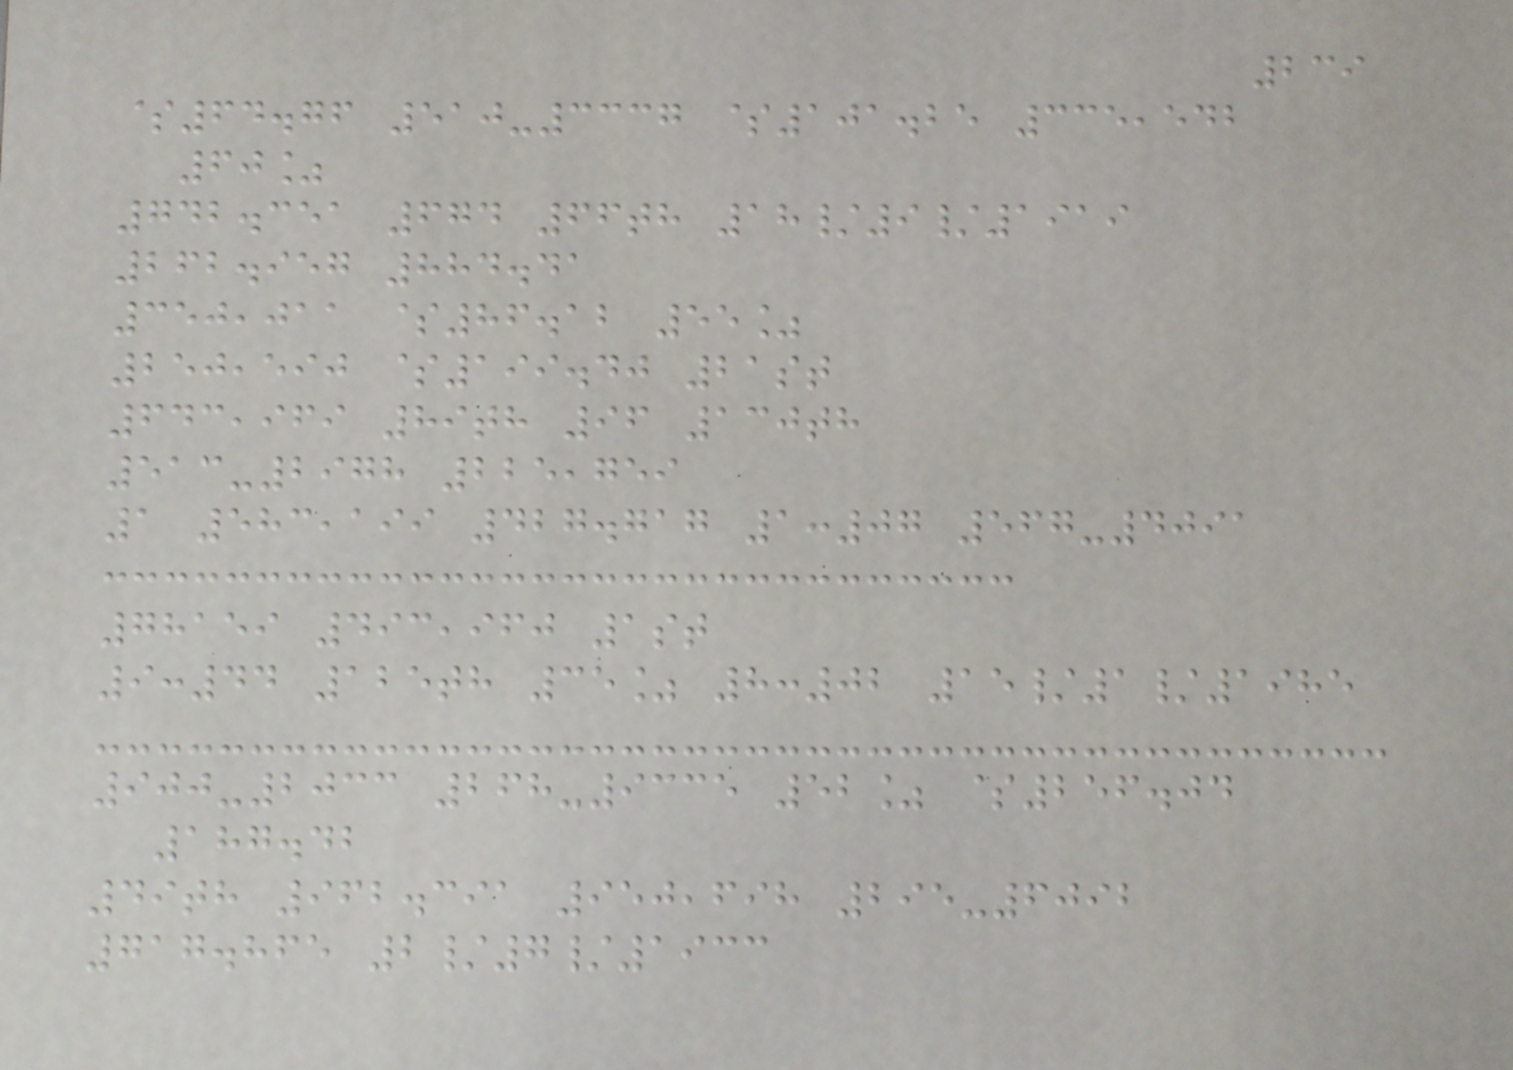239
$64.76 510-3337 $101.25 335,542
60%
742.351 674 66th 18/9/1919
262.957 884.41
350,011 $86.12 55%
250,590 $199.40 21st
643,969 89th 96 130th
513-2978 225,759
1 583,199 427.717 1:07 567-4091
78159 493,960 1st
9:44 125th 35% 8:02 15/1/1985
900-2033 268-9335 52% $256.04
187.42
49th 962.391 950,698 295-6092
717.865 2/7/1933
